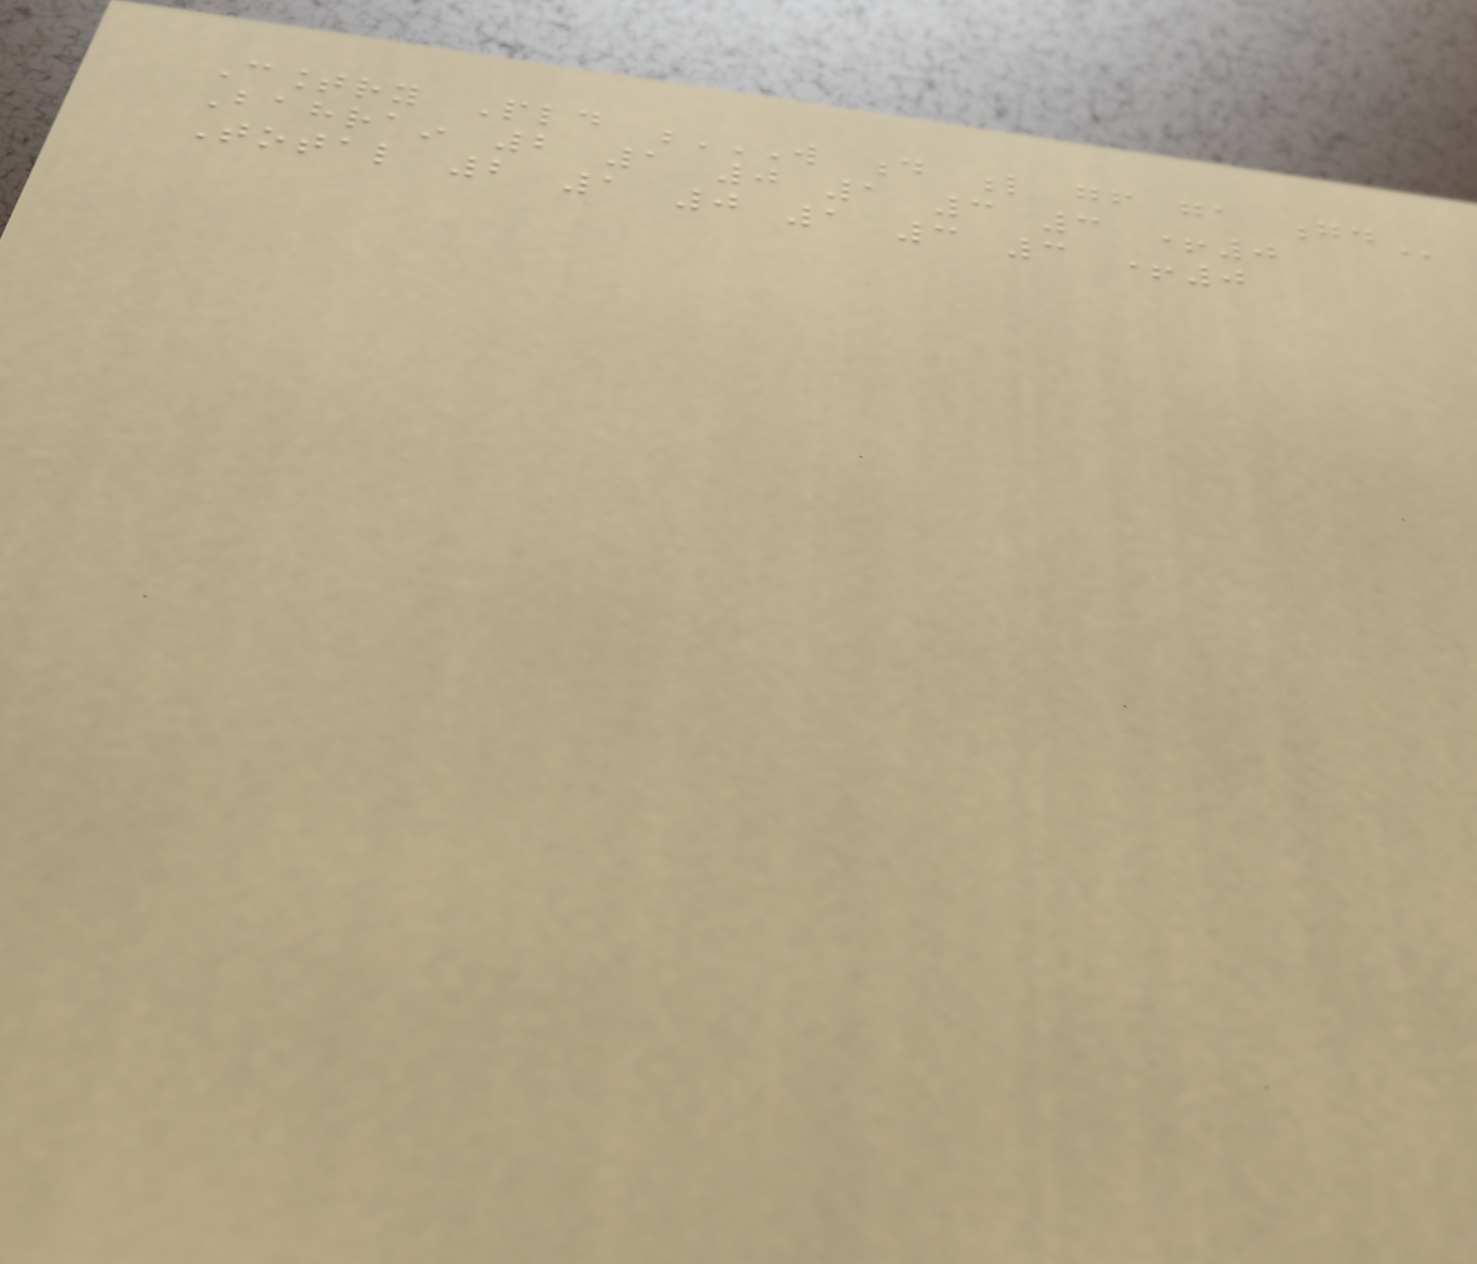Country Pld W D L GF GA GD
Bahrain 2 1 0 1 3 3 +0
Total 2 1 0 1 3 3 +0
